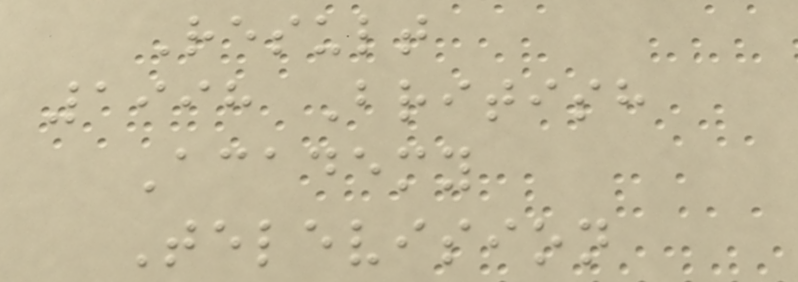Result
1998 British
Academy
Television
